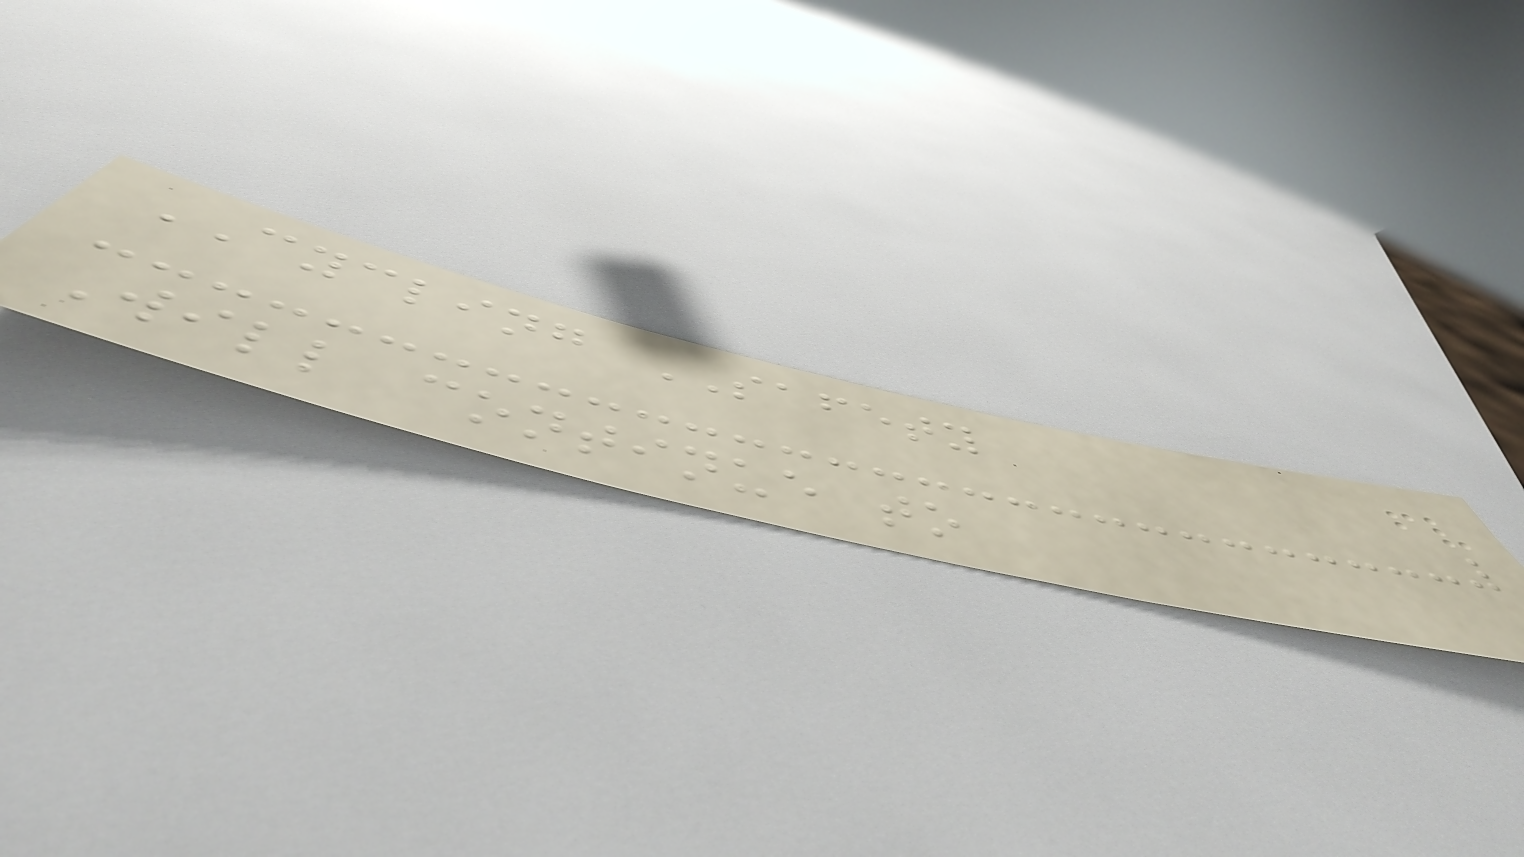CYCLING SAFETY
Will continue to
